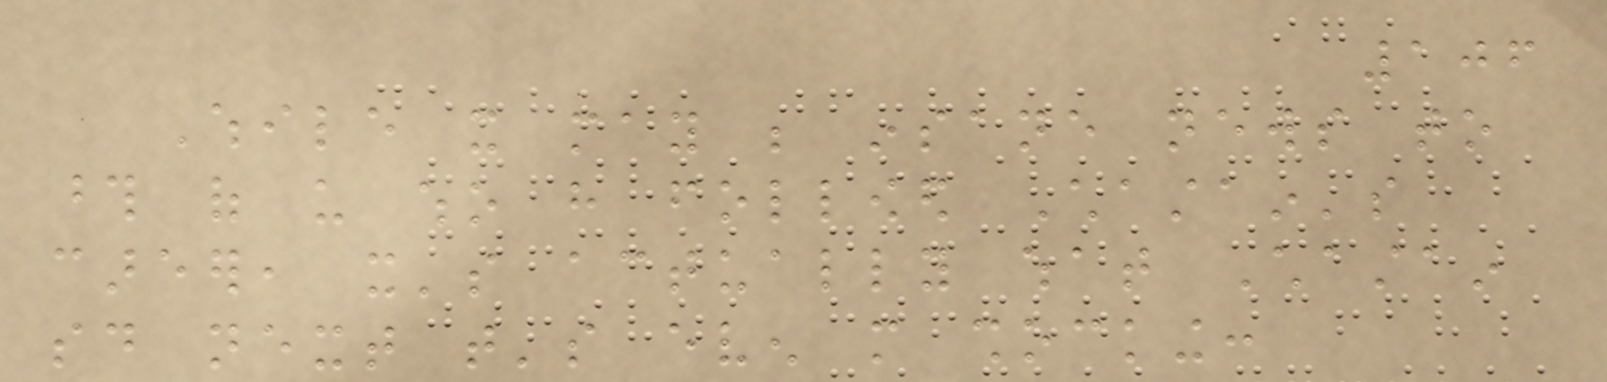106
While it may be insane news to
those of us who have followed Chastain's
career, it's actually what Chastain
said next that's even more shocking:
